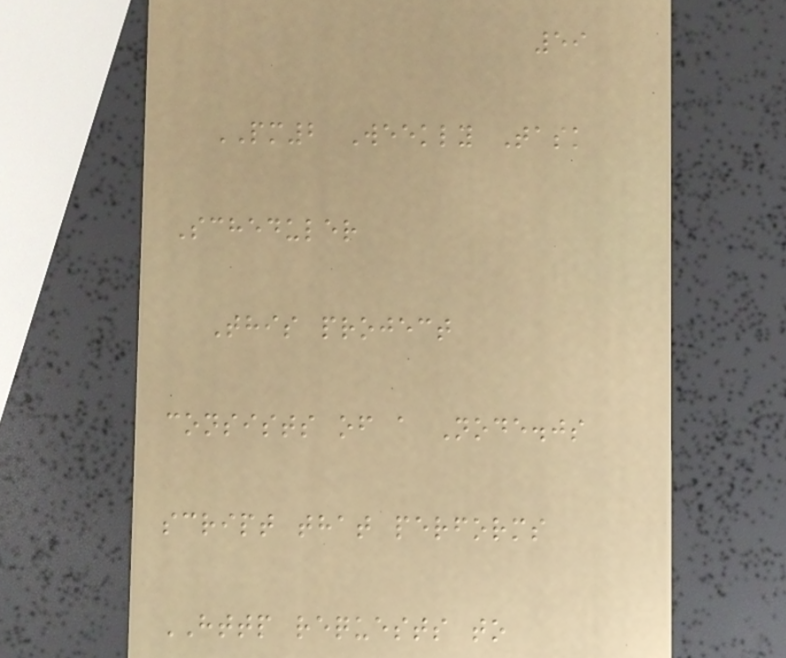59
PM2 Weekly Task
Scheduler
This project
consists of a Node.js
script that performs
HTTP requests to
